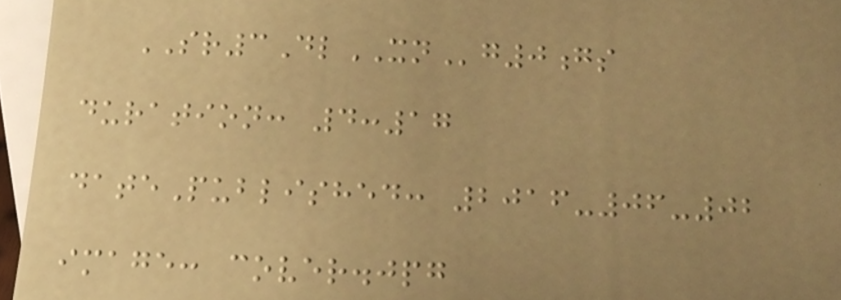SR3DlXNg0gs
duration: 4:17
datePublished: 2016-06-02
image: cover.jpg
